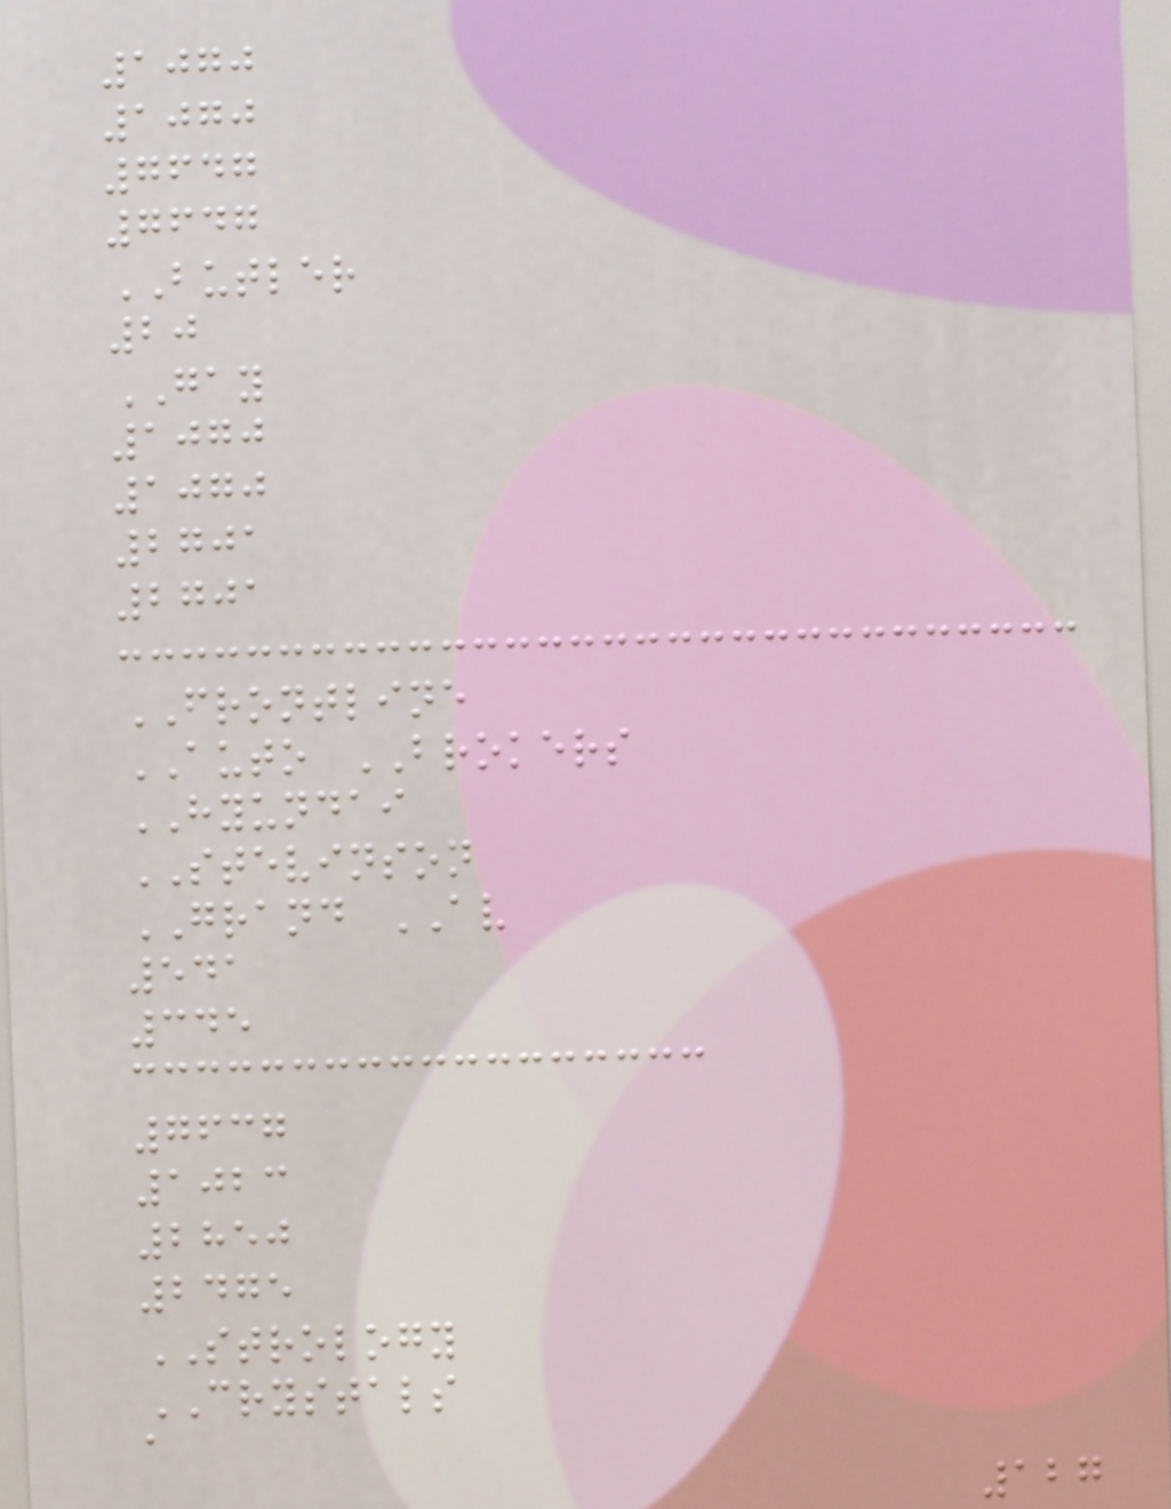1070
1070
7647
7647
BUTLER
20
GAY
1070
1070
2701
2701
FRONTLINE
AUTO BROKERS
HYUNDAI
STEVINSON
GRAND AV
541
345
7637
1023
2850
2475
STROLOGY
CRYSTALS
a
127
